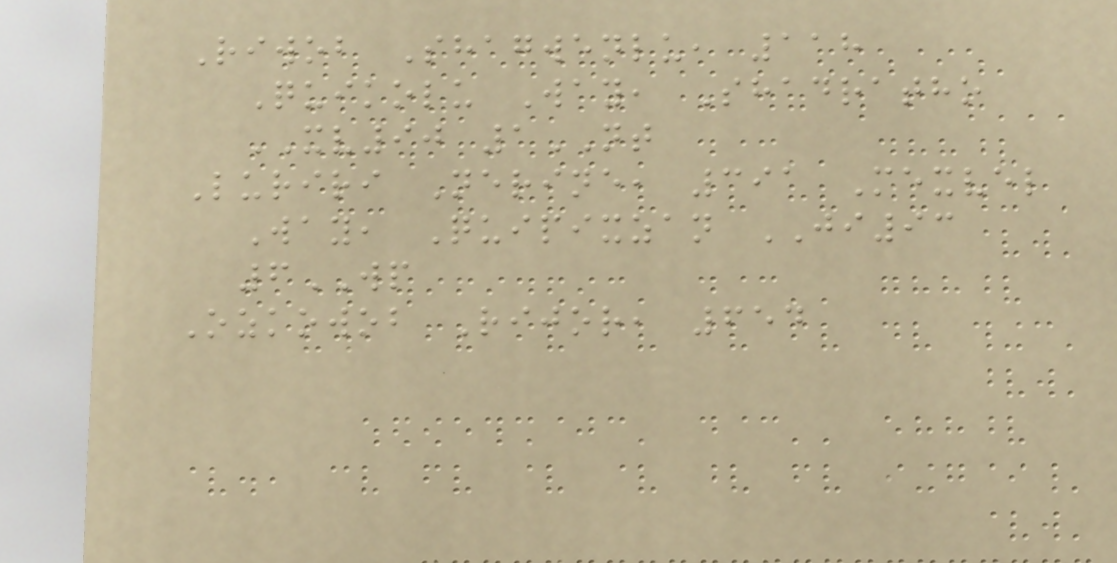Riwob Shagwenlu, 118
Quikolu Way, Shadratho
XV90 1NT
Luriri Nerine, 391 Mexvel
Way, Quipixzan JI93
6WP
Ozkowob Rijor, 654
